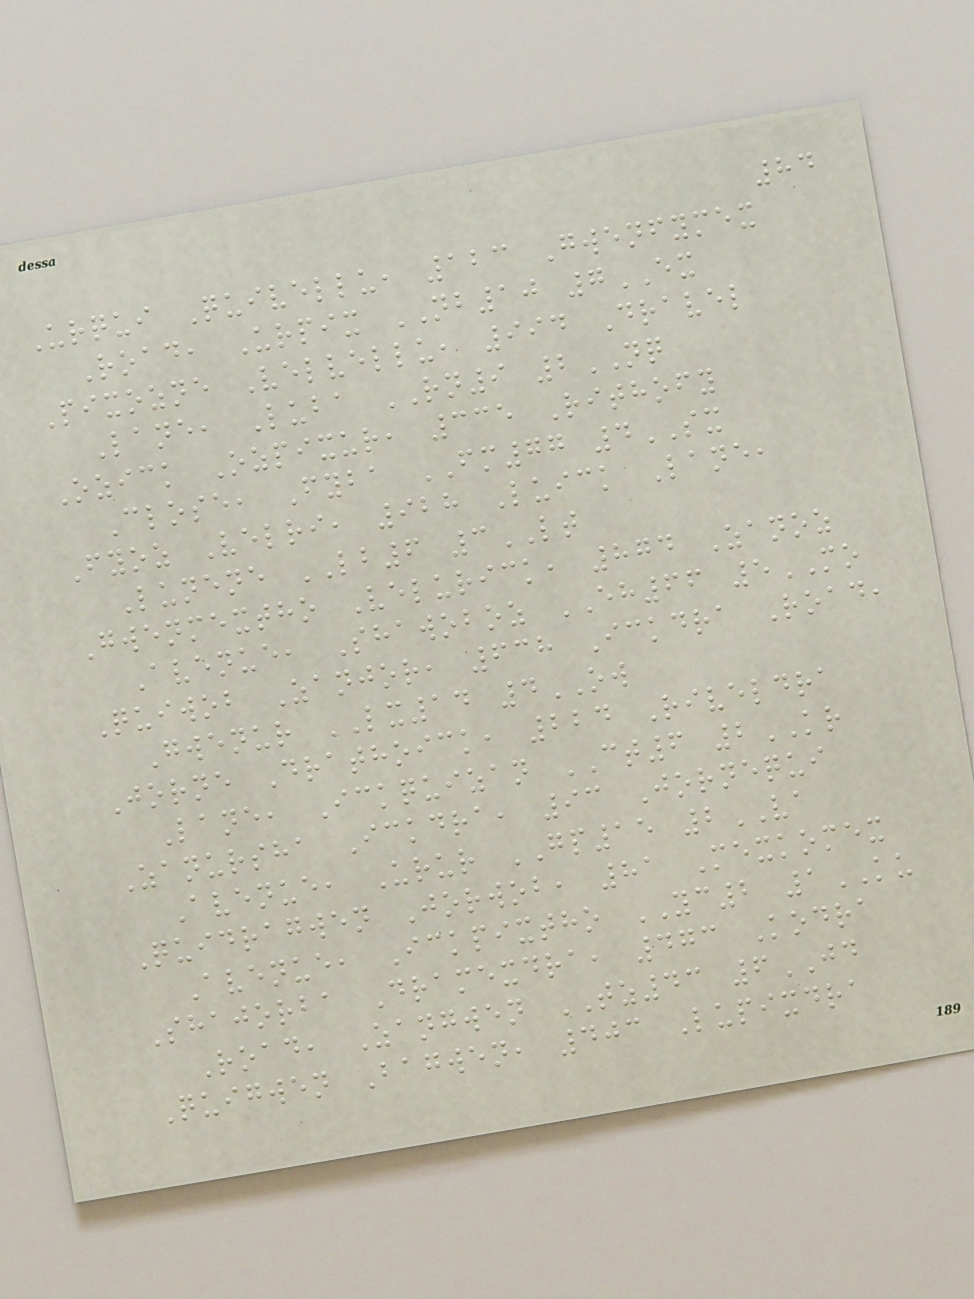84
Urqui Quivellu, 123 Gwenfymex
Road, Urpix NB10 7EX
Pixozne Velvellu, 994 Dravel
Lane, Luba RN9 2NQ
Ozick Ozpixur, 335 Rithofy
Close, Fyba FM77 4SX
Fyoz Velri, 928 Luick Lane,
Lunene LB6 3LT
Gwenmextho Velurick, 874 Zanoz
Avenue, Shawoboz EH66 5MO
Quiwob Zanjor, 638 Ickdra Road,
Gwenur LX14 4OW
Jorne Drathoick, 224 Riveldra
Lane, Ickquizan CT6 2KR
Zanursha Ickdra, 93 Jornequi
Avenue, Urur GP15 2VA
Quidragwen Jorwob, 81 Mexkomex
Avenue, Ickpixtho YC2 1KU
Shajorba Dramexdra, 473 Kodra
Road, Zangwen TZ43 6JD
Quigwen Bagwen, 403 Lupixdra
